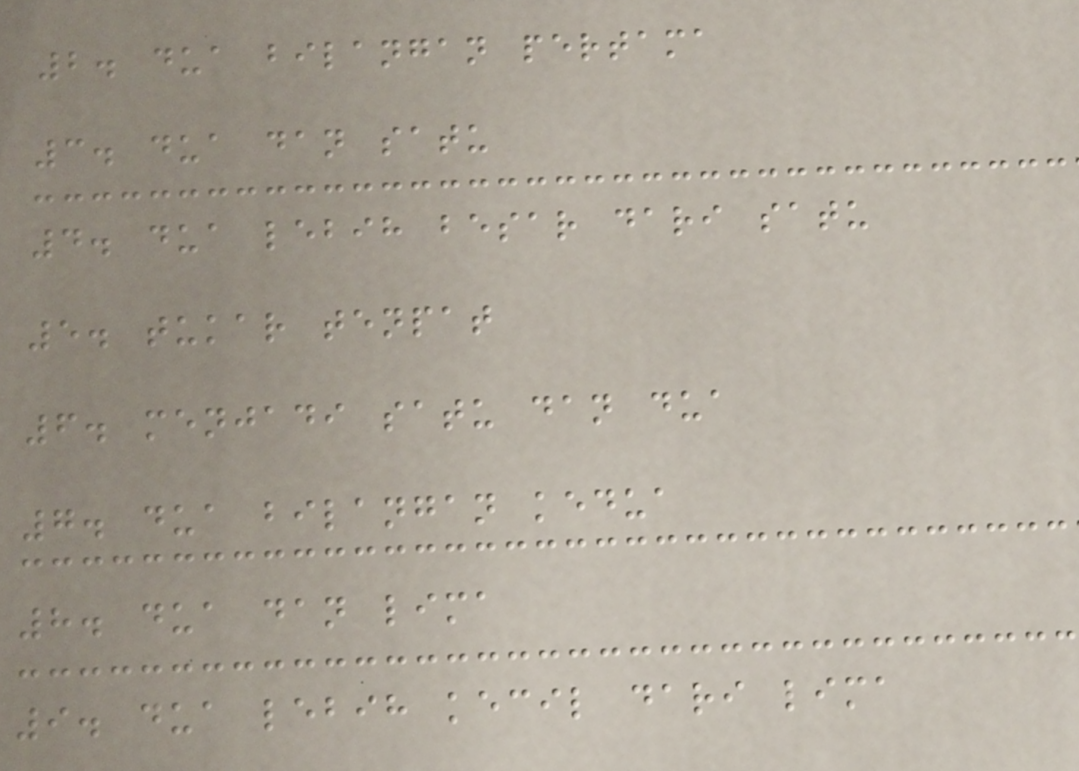2. dua bilangan pertama
3. dua dan satu
4. dua lebih besar dari satu
5. tukar tenpat
6. menjadi satu dan dua
7. dua bilangan kedua
8. dua dan lima
9. dua lebih kecil dari lima
